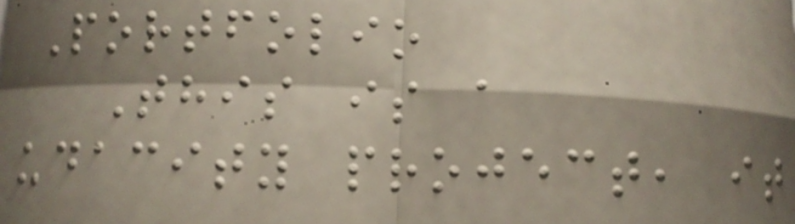Portfolio
This is a
udacity project, it
